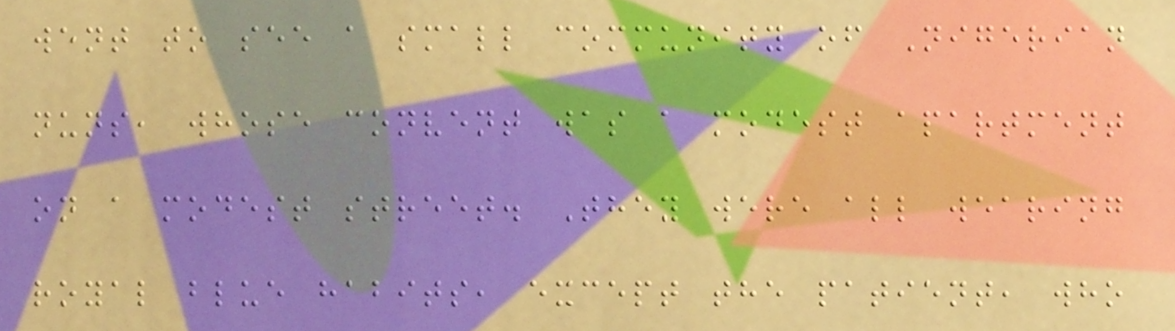went to see a small community of Nigerian
nuns, whose convent was a modest apartment
on a modest street. They were all wearing
royal blue habits, except the patient, who
